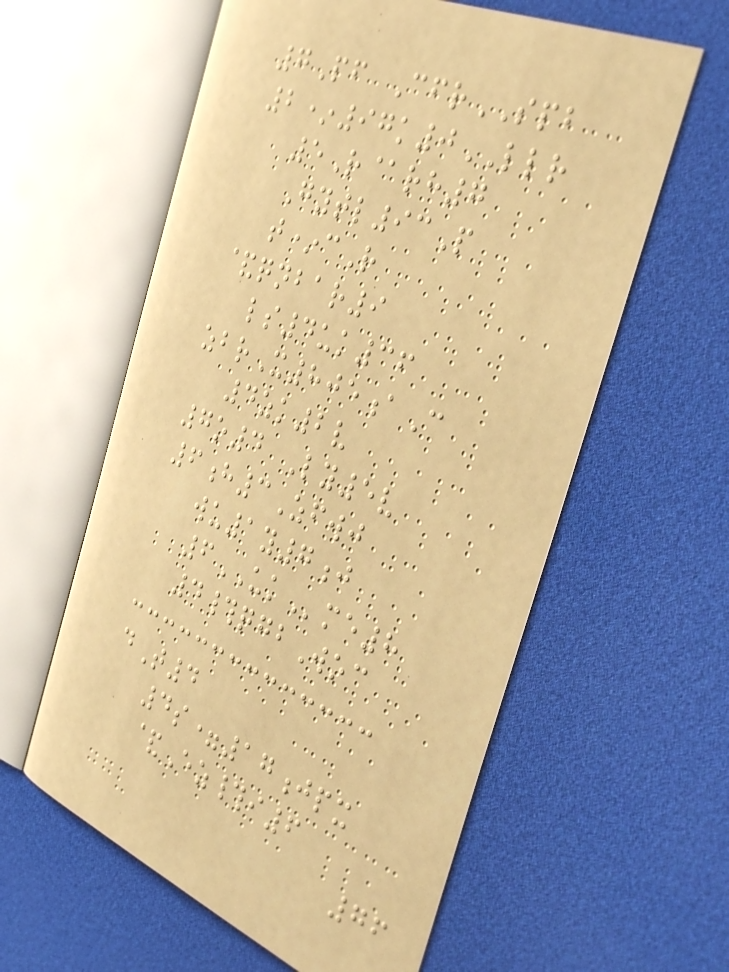7Pf CfrSPB
2*97k0LLR
5R@rh7
Gytl93P
t*cR
&qnbar9
ls4uk36
zbrX805aC
4zk2v
7o4 Ly5v
6h3Zfwj
wu1y7j
6UKme8
4#qgbWoc
dT4
4s=17jpx
&Ez#i6
76
